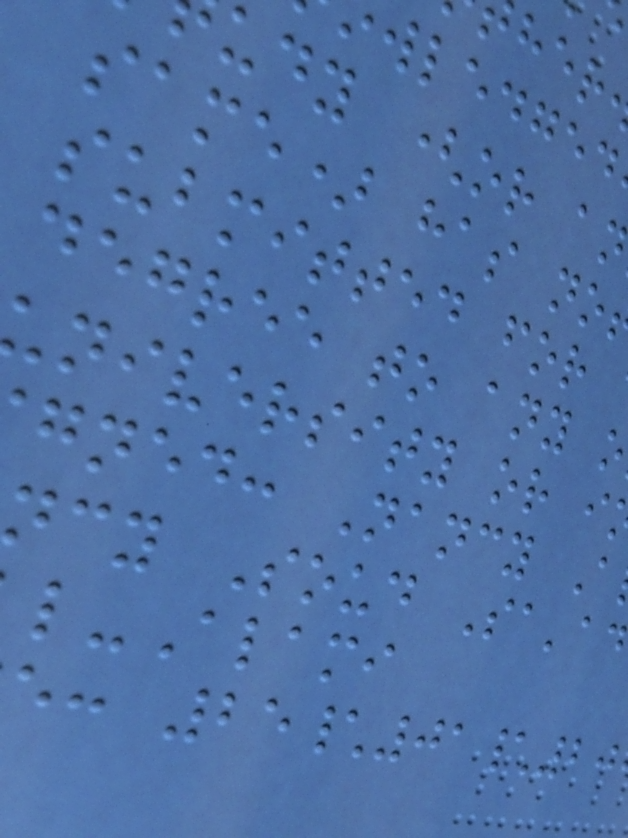udy (or a
same) has no
submitted for
degree to any
niversity or i
gned: Nancy A
cy Soud Sa'ad
l-Alami
e: 25\01\20
